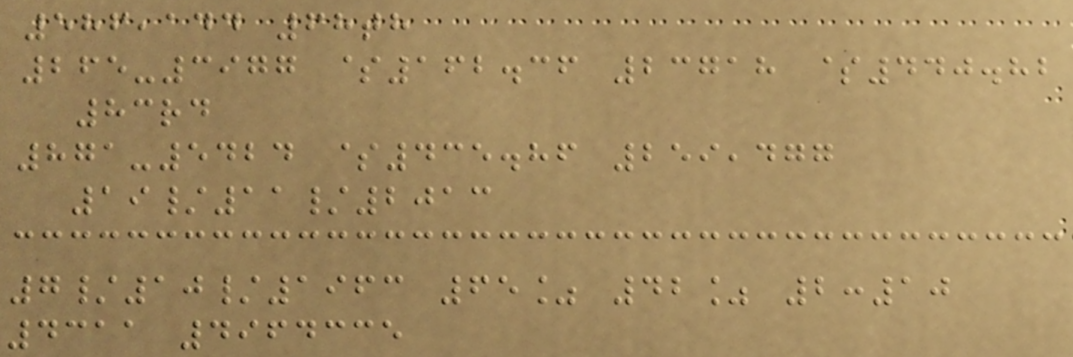586,144 68th
265-3977 $162.36 23718 $440.82
83rd
871-5424 $435.86 259,477
19/11/2013
7/10/1963 65% 42% 2:10
4311 4964335
